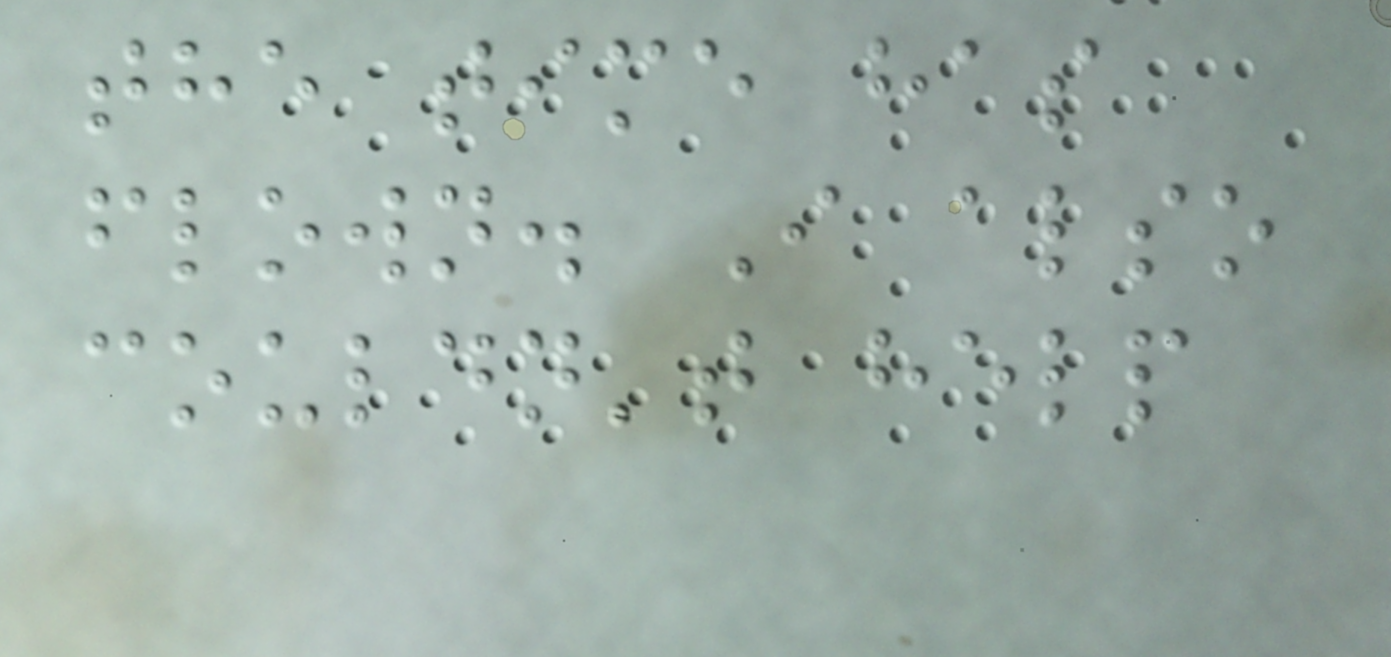the time has
flown. I also
couldn't help
